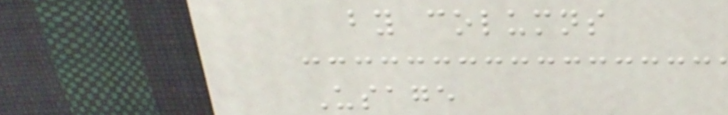by columns
Usage
